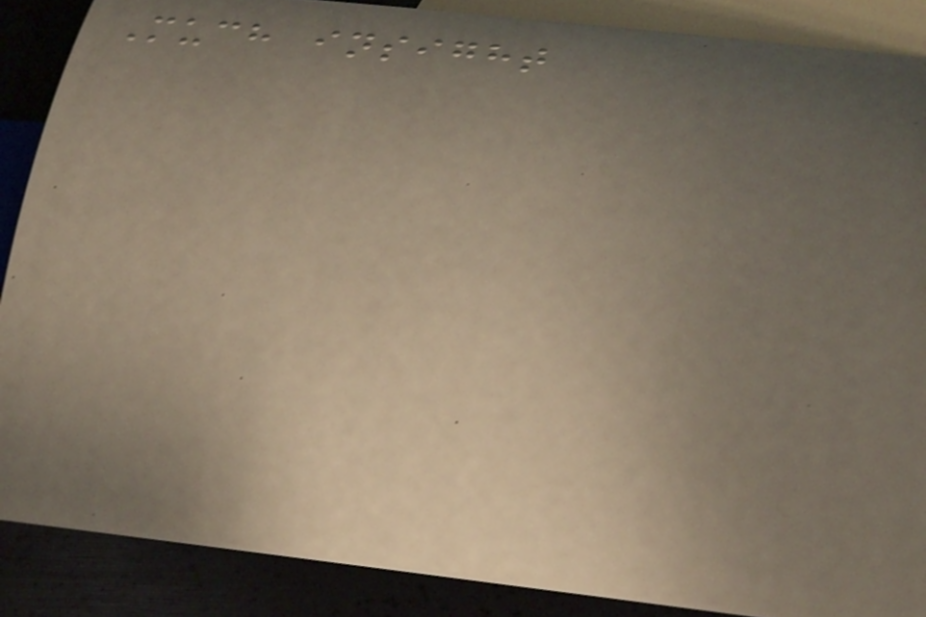Much insight
